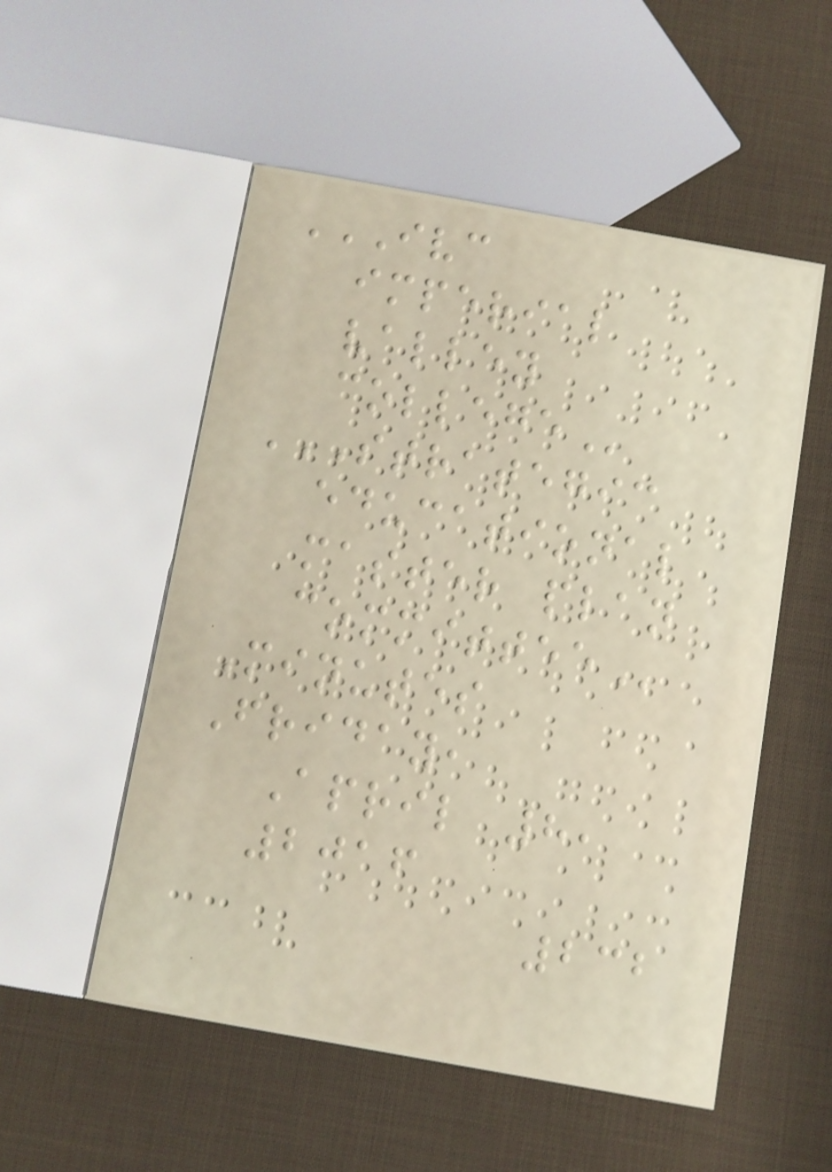IVC
IMPERIAL
VALLEY
COLLEGE
STRATEGIC
EDUCATIONAL
MASTER PLAN
COMMITTEE
Minutes
Friday,
April 8,
2016
232
